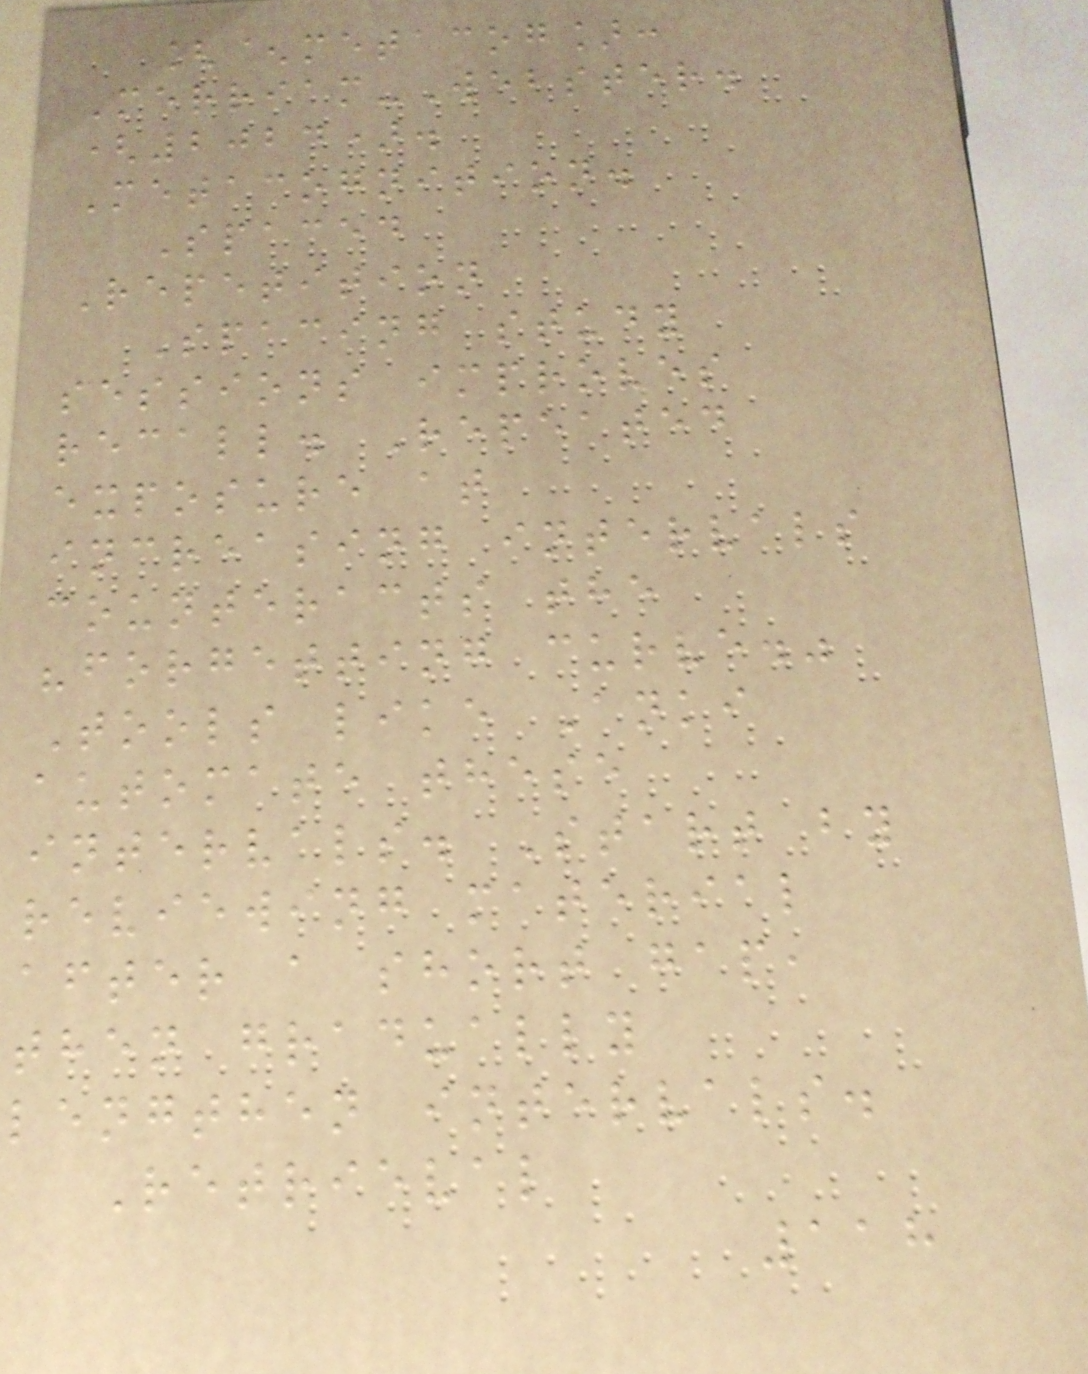[^metacog]:
Merriam-Webster.
(2024).
Metacognition.
Spaced
Repetition
Spacing study
sessions improves
recall. Repeated
exposure at
increasing intervals
counteracts the
"forgetting curve."
Tools like Anki
automate these
intervals. Start by
reviewing material
after a short gap,
then gradually
lengthen intervals.
Retrieval
118
